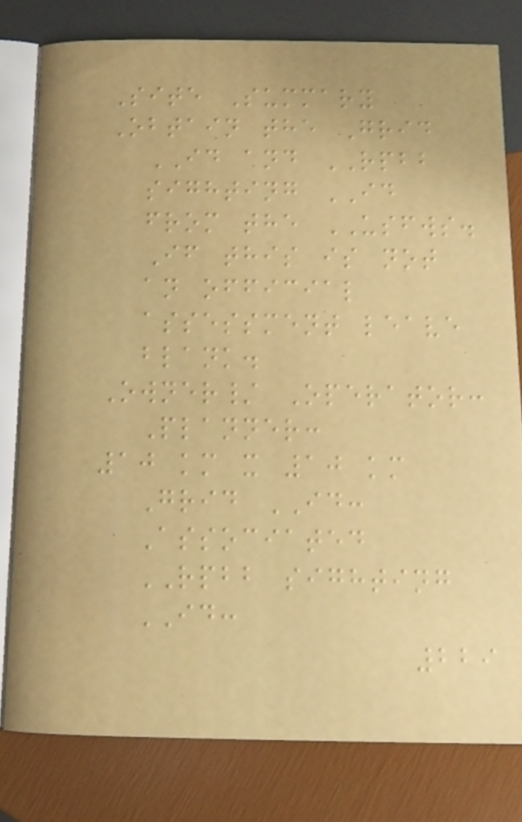Site Summary
Obtain the Grid
ID and RPBB
sighting ID
from the USFWS.
If this is not
an official
assessment leave
blank.
Owner/ Operator:
Planner:
10 km x 10 km
Grid ID:
Associated
RPBB sighting
ID:
229
